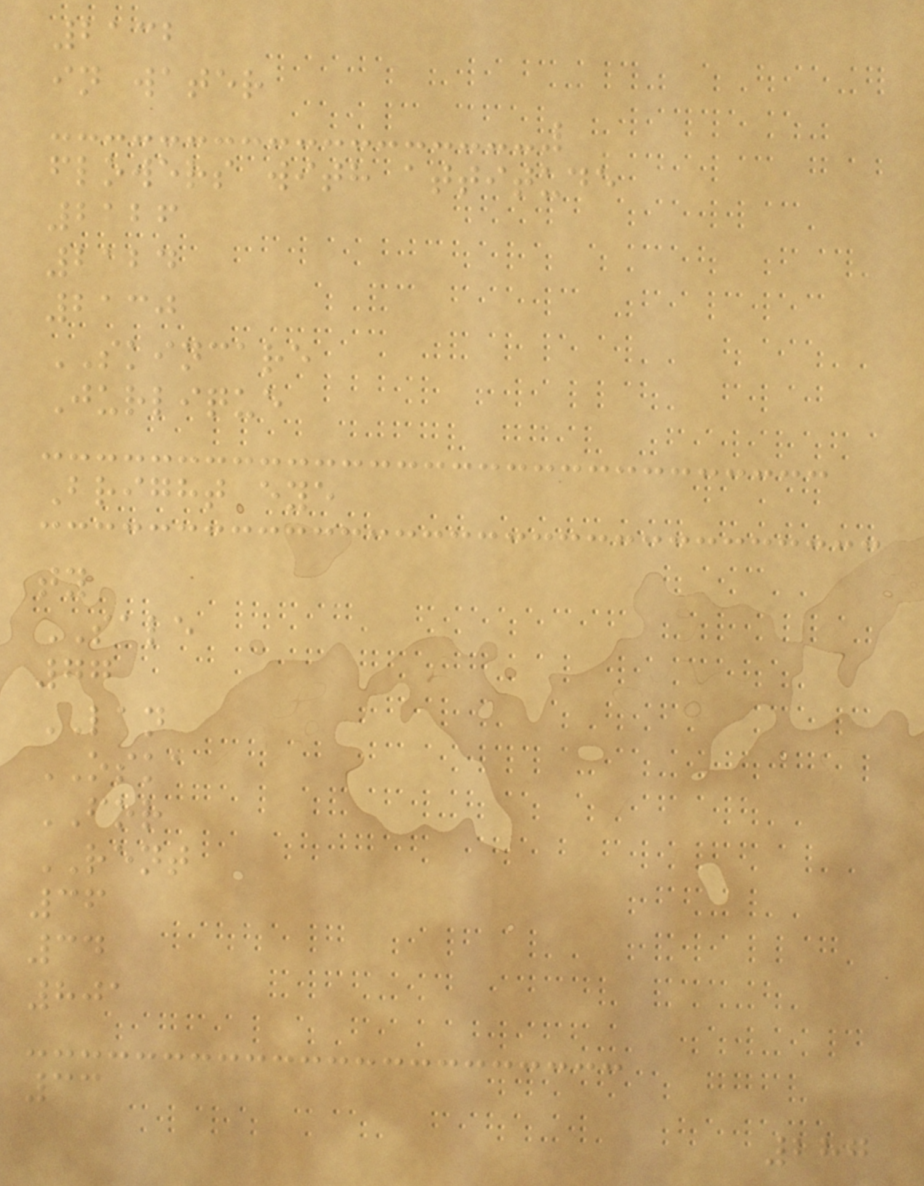2132
in water
flowers with attitude
2126
2124
2130
SKINCARE
Jurlique
Bright eye
ty
SALE
77
LAN
OSKA
FOR
RENT
36
34
801
33
287
